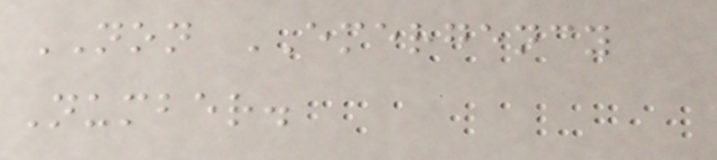NON EMERGENCY
Number.
